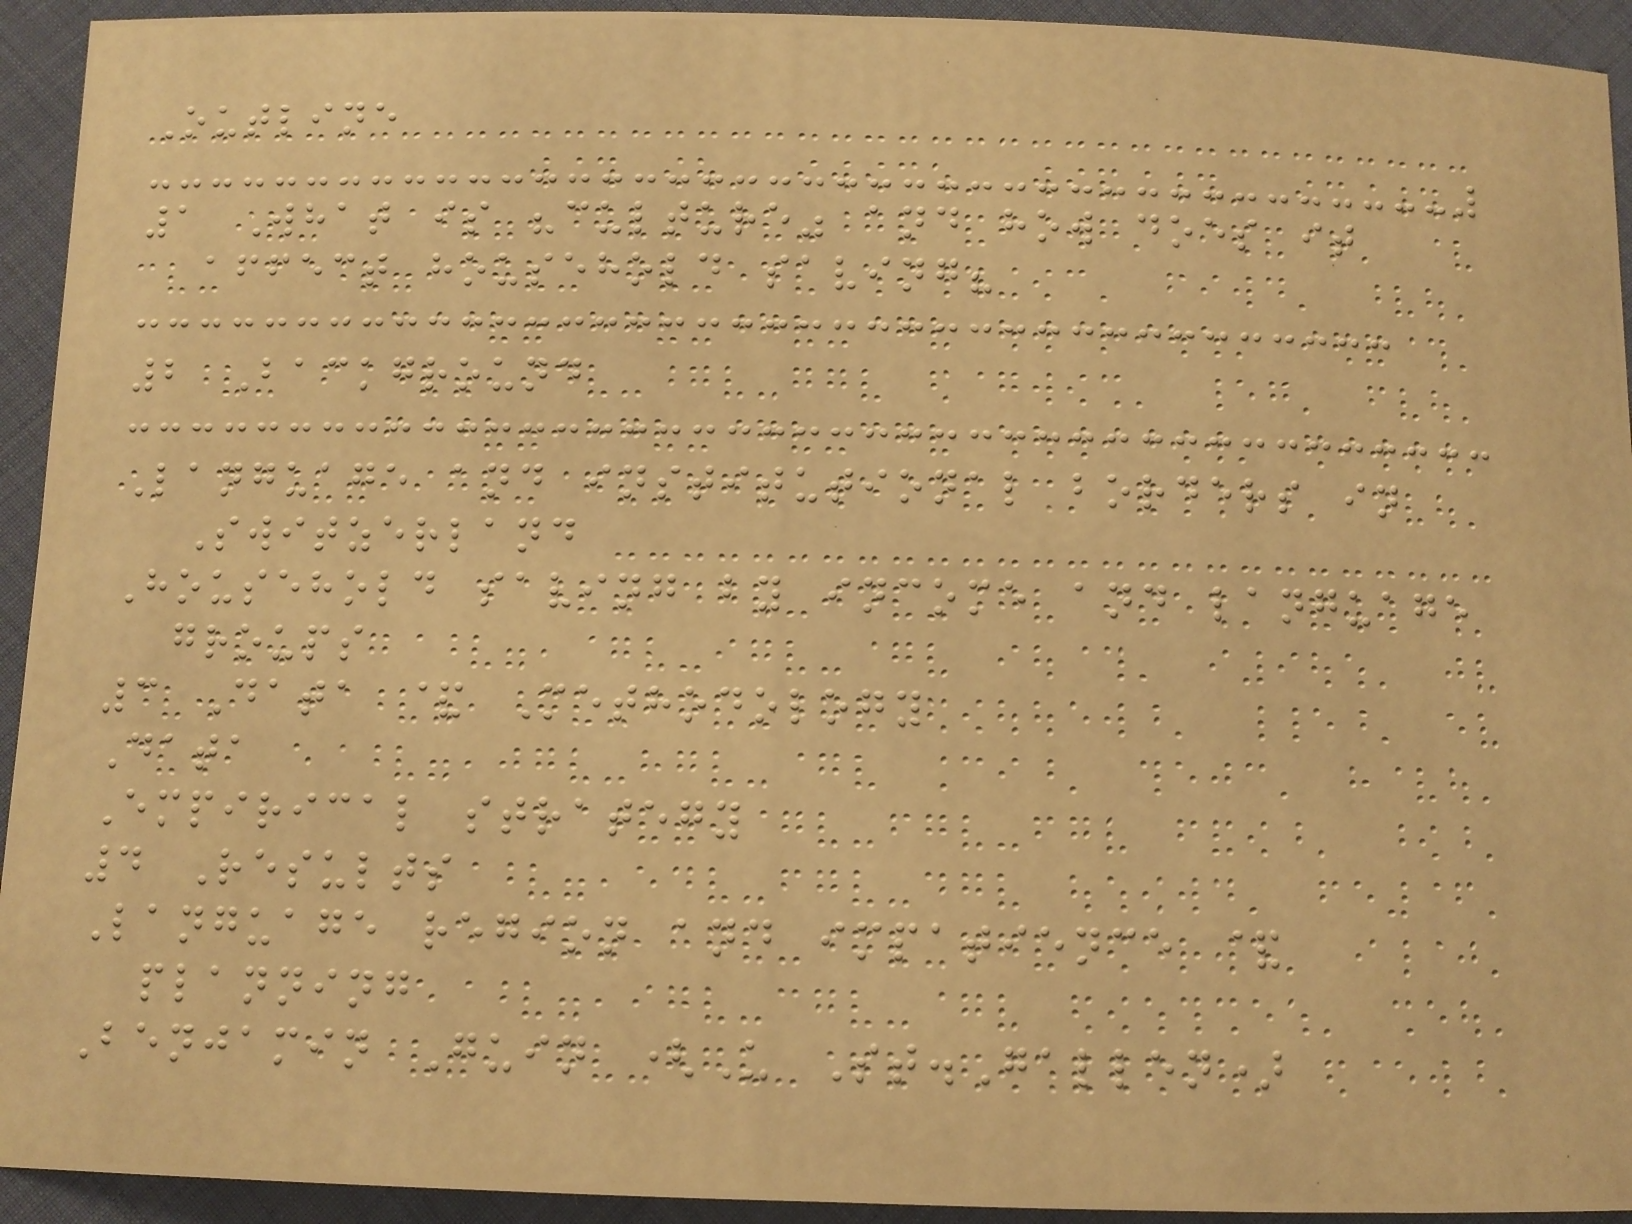Outline
1 What is "culture" and how does it
affect household saving?
2 Background
Language and institutional borders in
Switzerland
Household saving by income and language
groups
3 Data & Methodology
Data
Empirical strategy
4 Results
Language region and impatience &
planning
Benjamin Guin (U St.Gallen)
